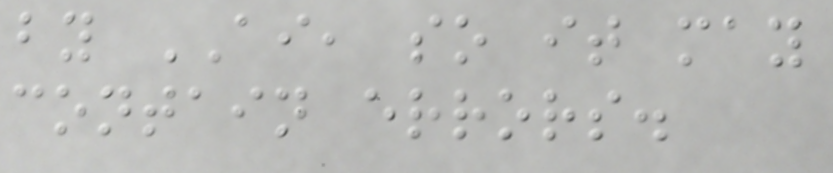by AI, so it may
contain errors.
